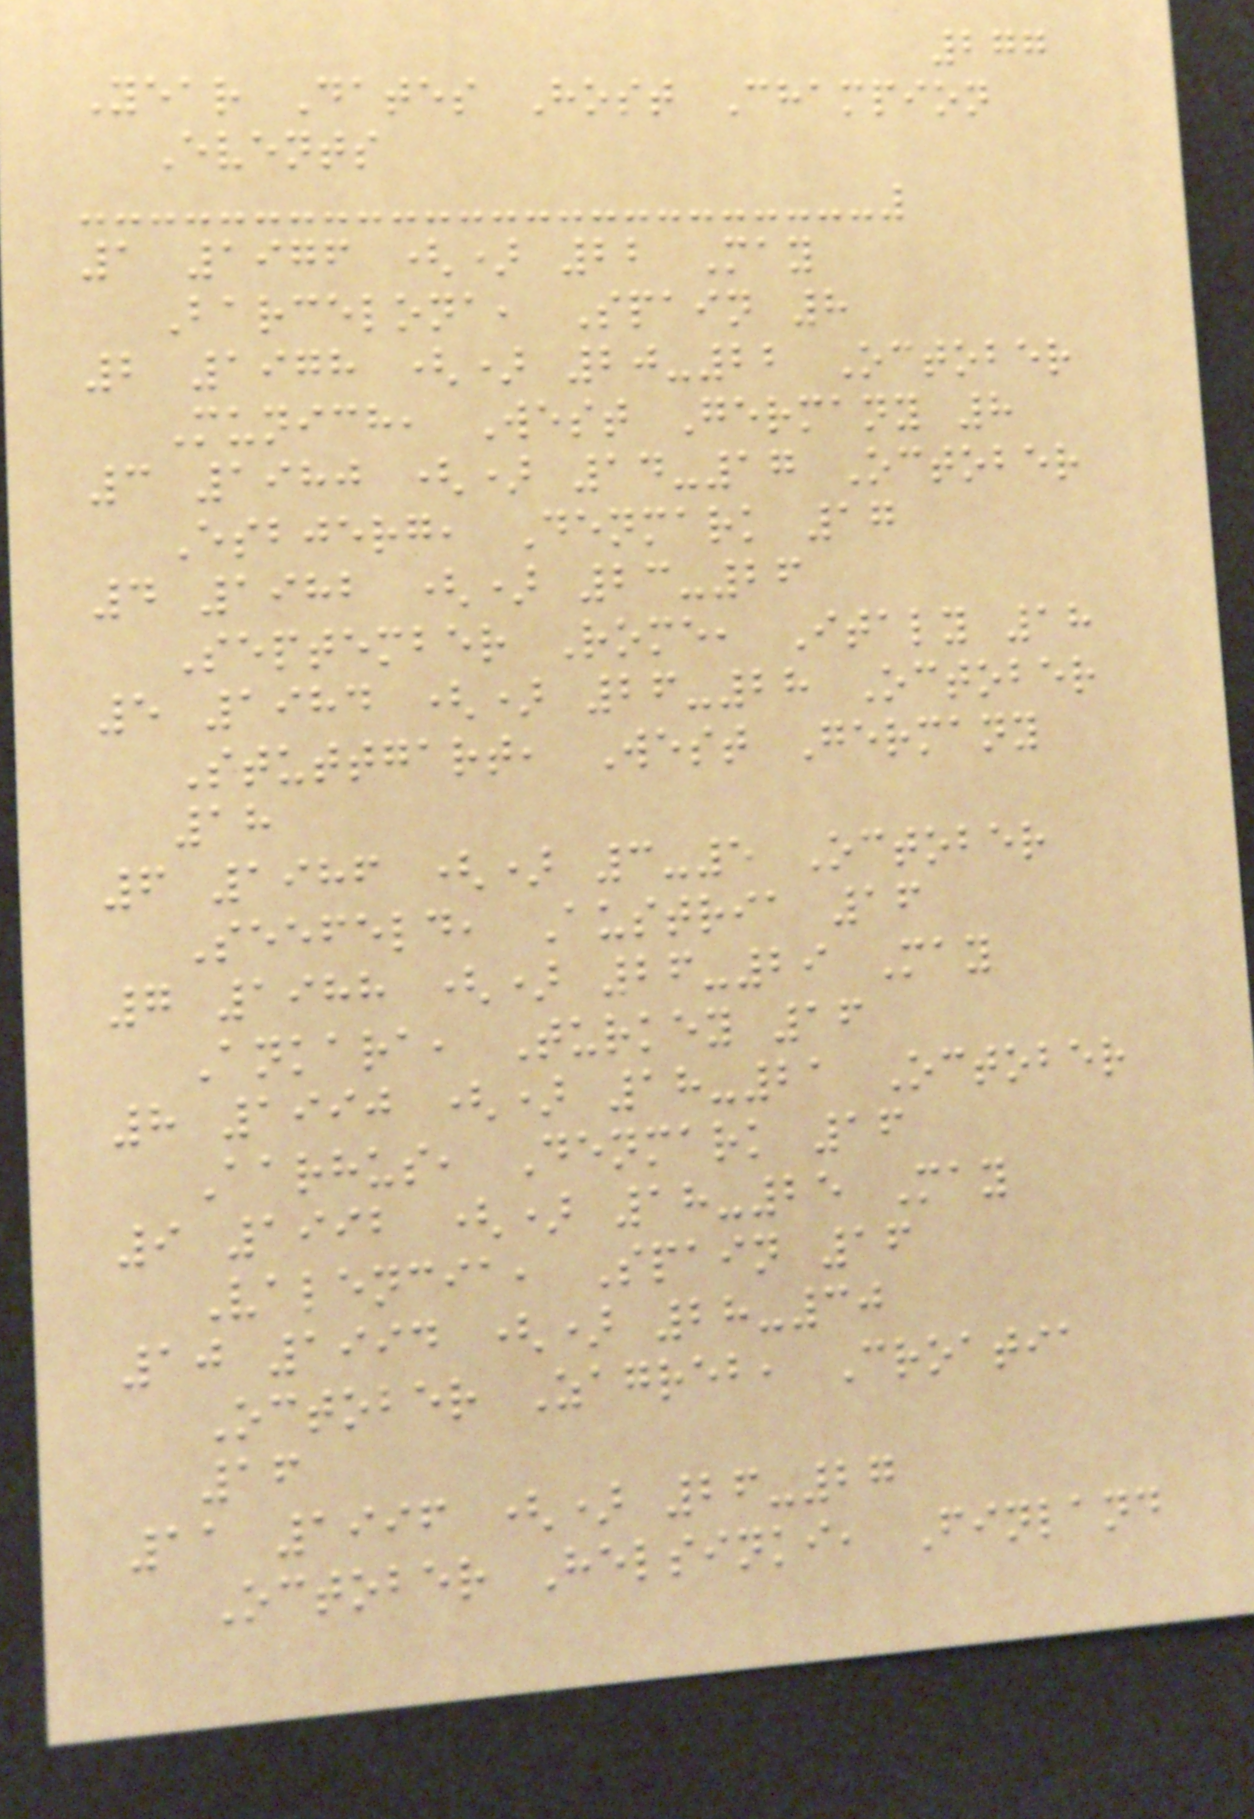277
Year Dates Host Champion
Events
1 1976 () 22 May
Barcelona, Spain 8
2 1978 () 20-22 October
Munich, West Germany 8
3 1980 () 14-17 October
Esbjerg, Denmark 17
4 1982 () 23-26
September Rome, Italy 18
5 1984 () 26-28 October
Stuttgart, West Germany
18
6 1986 () 3-5 October
Seefeld, Austria 16
7 1988 () 26-29 May
Ankara, Turkey 16
8 1990 () 18-21 October
Aarhus, Denmark 16
9 1992 () 18-25 May
Valencia, Spain 16
10 1994 () 28-30
October Zagreb, Croatia
16
11 1996 () 26-27
October Helsinki, Finland
